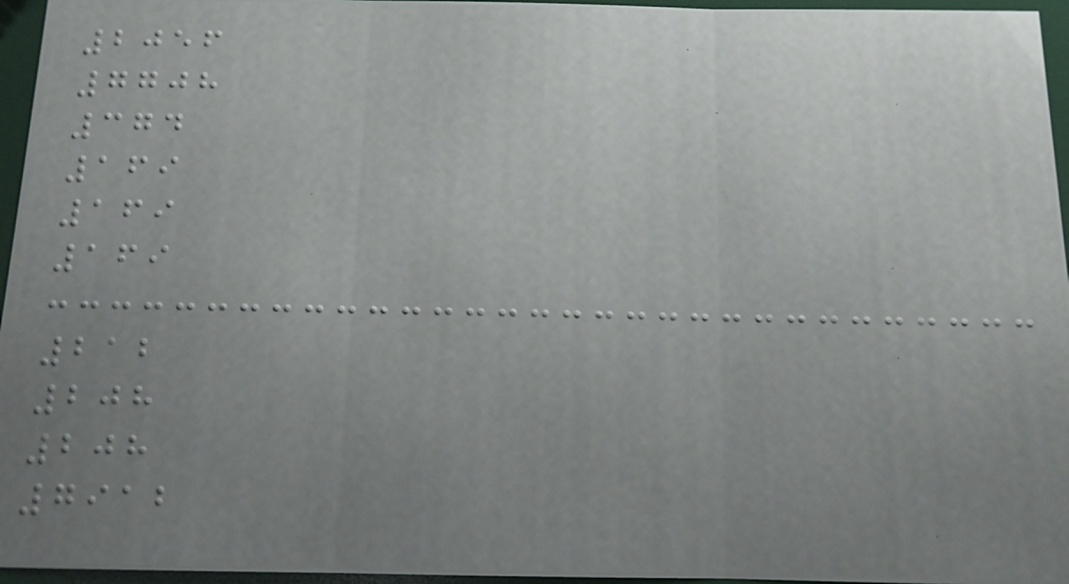2056
7708
374
169
169
169
212
208
208
7912
